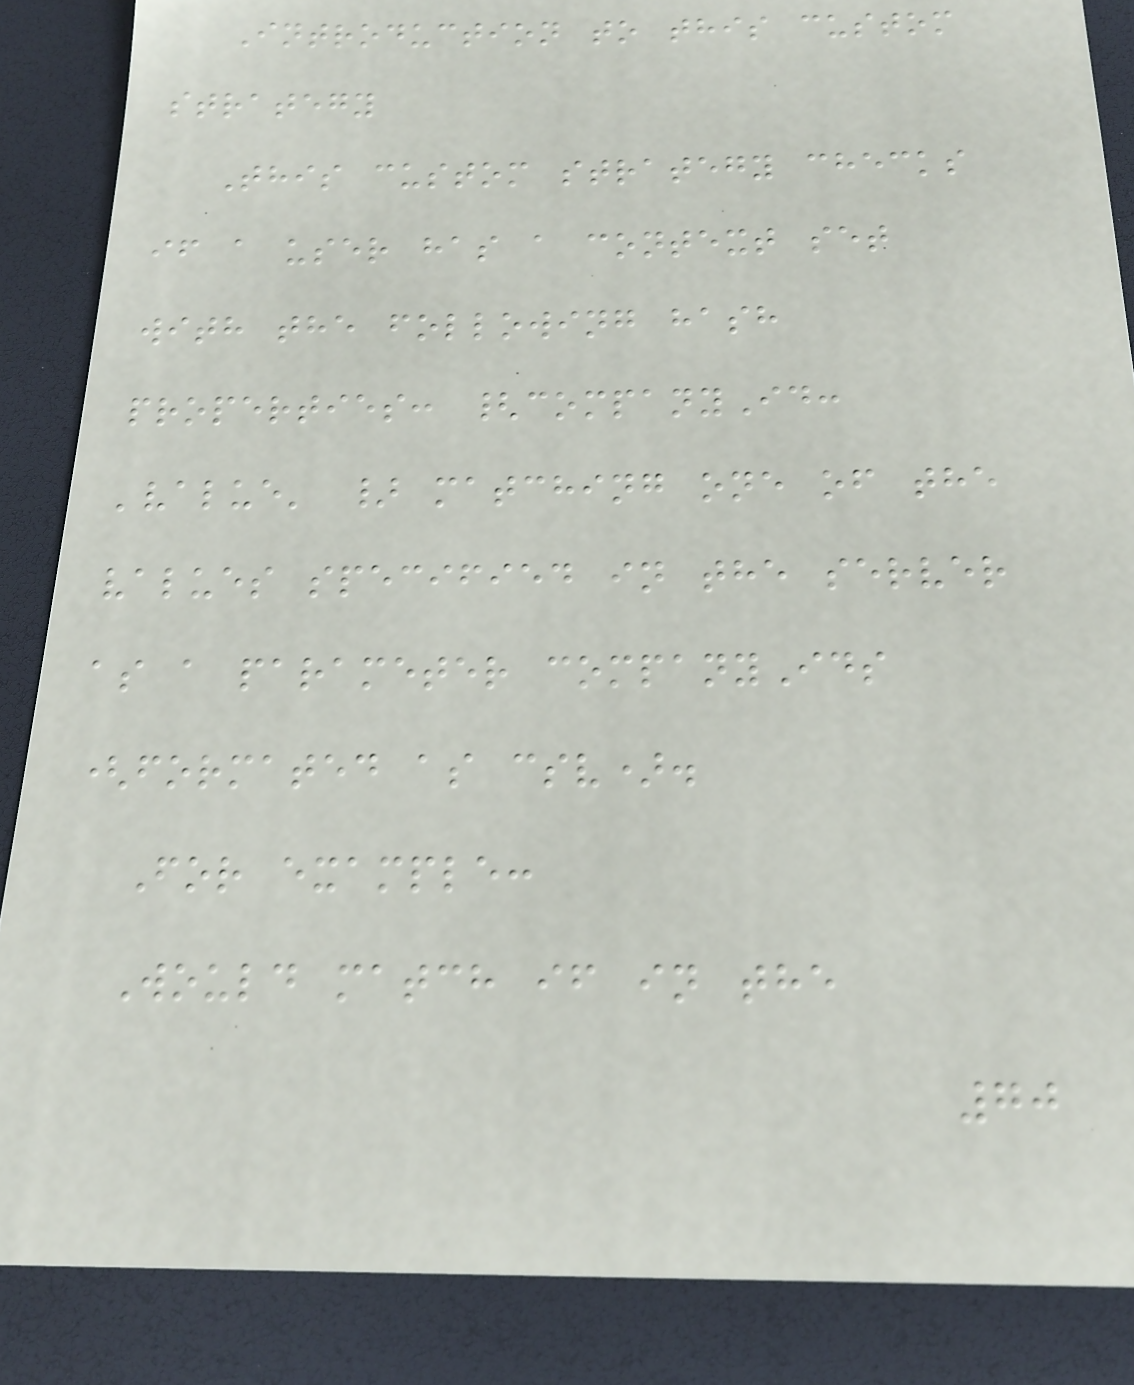Introduction to this custom
strategy
This custom strategy checks
if a user has a context set
with the following hash
properties: {companyId:
'value' } matching one of the
values specified in the server
as a parameter companyIds
(formated as csv).
For example:
Would match if in the
70
